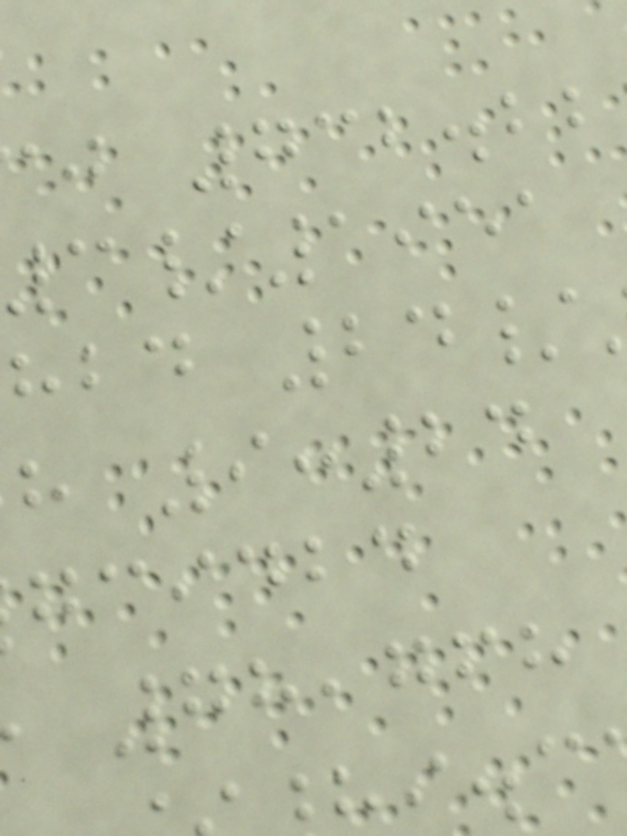j 732.22
/1951
hbd 24/
h 9:24
gcidbd
78,768
